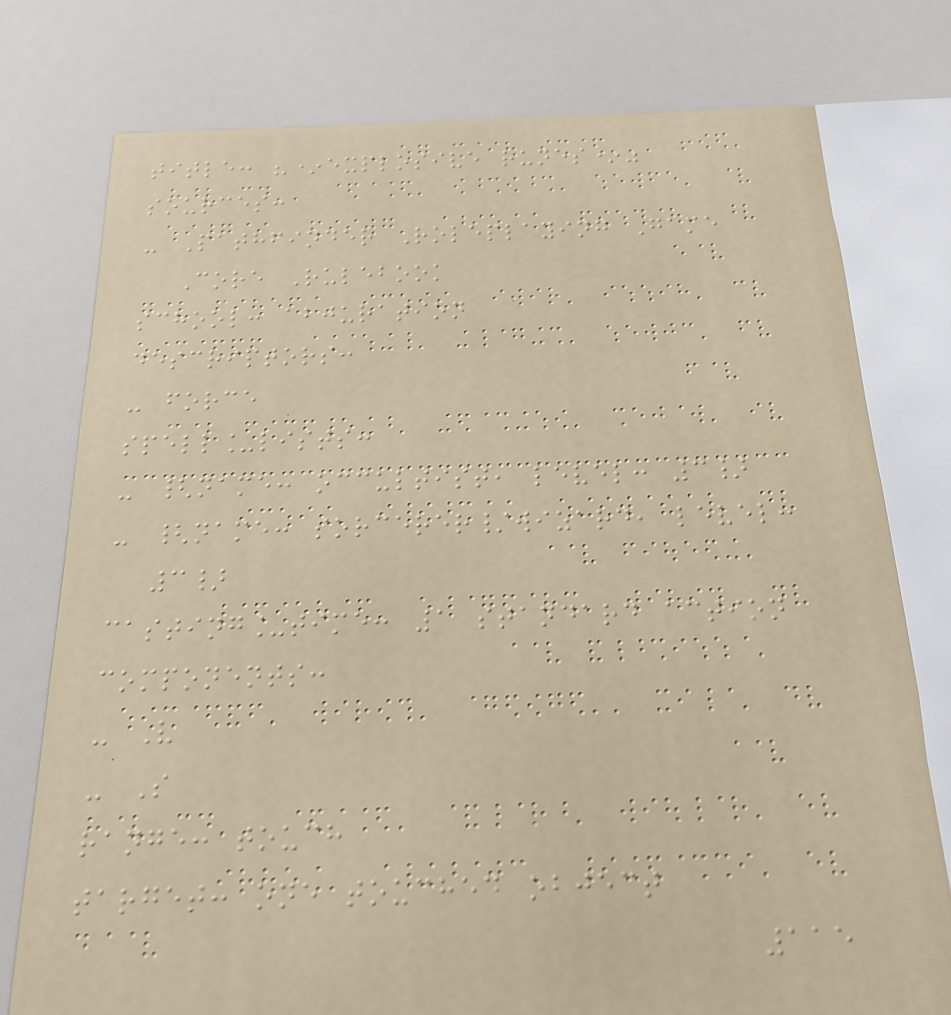title: "*explosive runes*"
sources:
- Pathfinder Roleplaying Game
Core Rulebook
school: abjuration
descriptors:
- force
spell_lists:
- {name: occultist, level: 3}
- {name: sorcerer/wizard, level:
3}
casting_time: 1 standard action
components:
- V
- S
range: touch
target: one touched object
115
